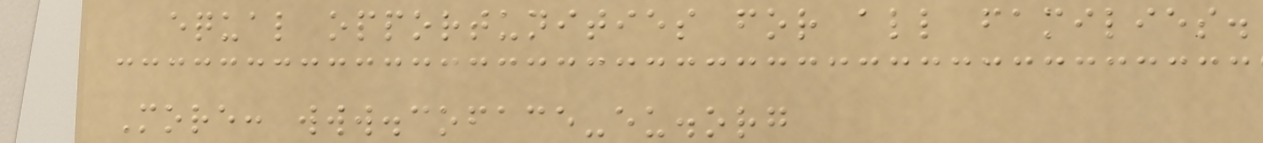equal opportunities for all families.
More: www.coface-eu.org
